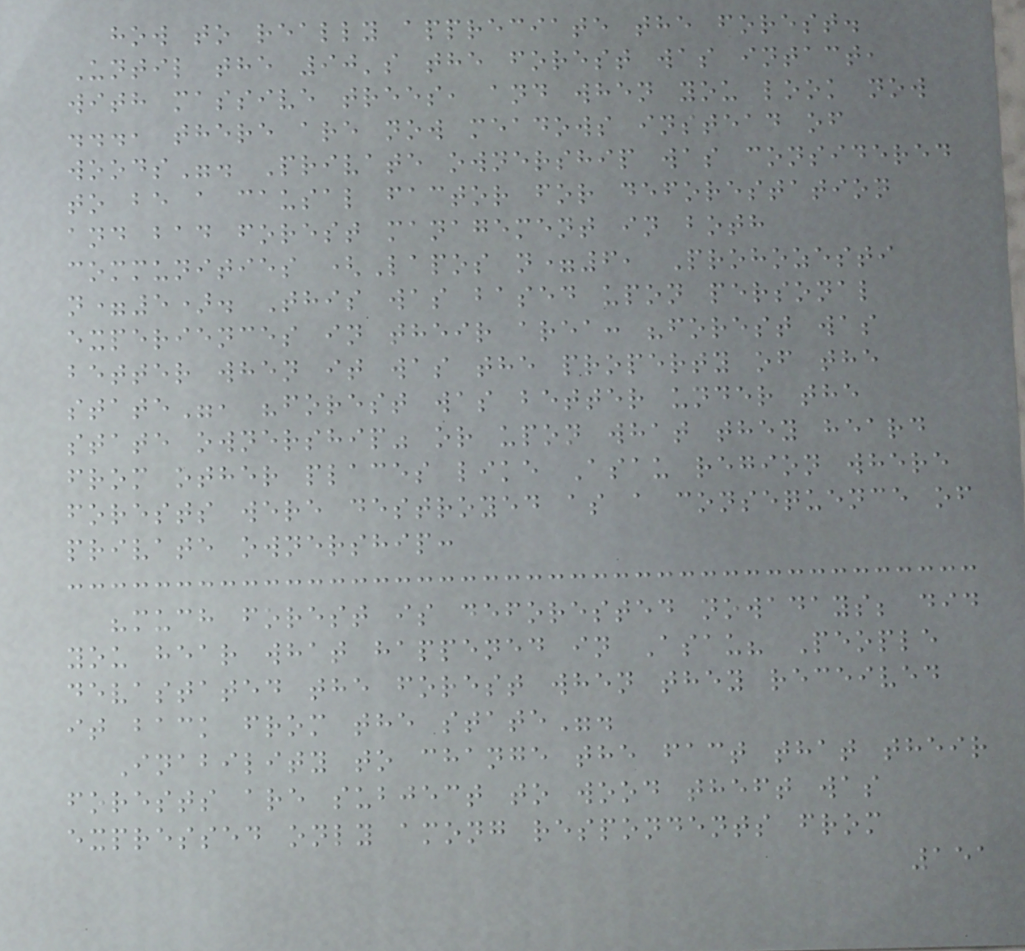how to really appreciate the forest.
Until the 90's the forest was intact,
with massive trees, and when you look now
..., there are now meadows instead of
woods". Private ownership was considered
to be a causal factor for deforestation
and bad forest management in both
communities (Lapos n=6, Prohozesti
n=5). This was based upon personal
experiences in their area: "forest was
better when it was the property of the
state", "forest was better under the
state ownership" or upon what they heard
from other places like Asau region where
forests were destroyed as a consequence of
private ownership:
"much forest is deforested nowadays; did
you hear what happened in Asau? People
devastated the forest when they received
it back from the state".
Inability to change the fact that their
forests are subject to wood theft was
expressed only among respondents from
151
